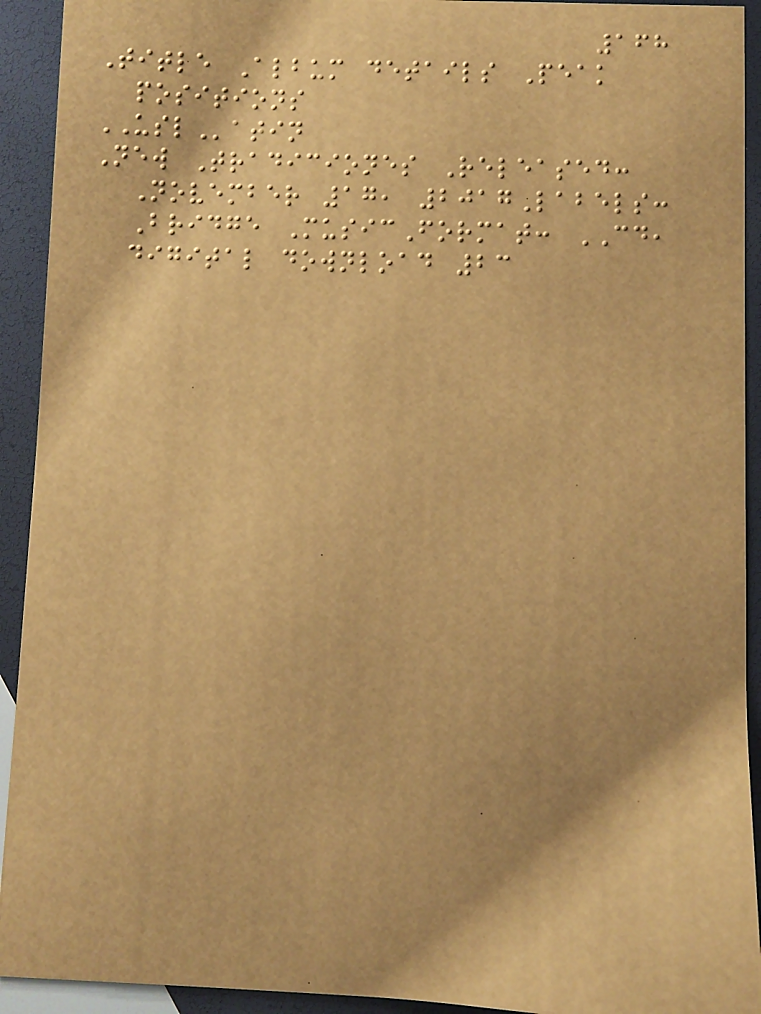168
Title Album details Peak
positions
USLatin
New Tradiciones Released:
November 17, 2017Labels:
Bridge MusicFormat: CD,
digital download 23
